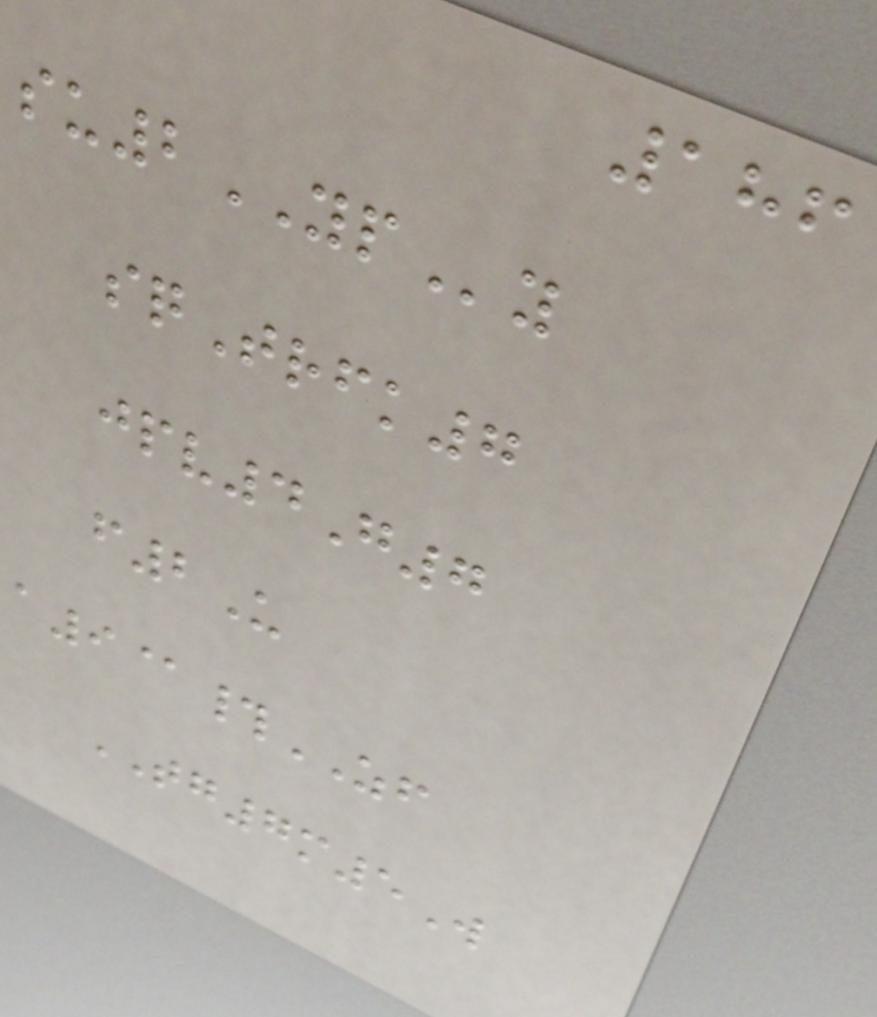186
su2YPy
sqTrfk7
jpv4G7
f2U
a9@#ZF
TG7m5W
